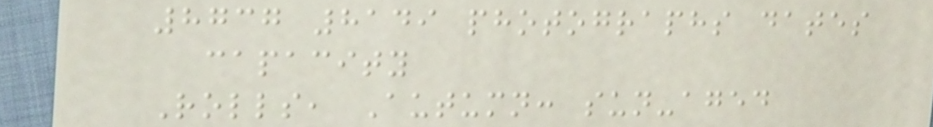8737 8149 photographs dates
capacity
Rolls, Autumn: sun-aged
